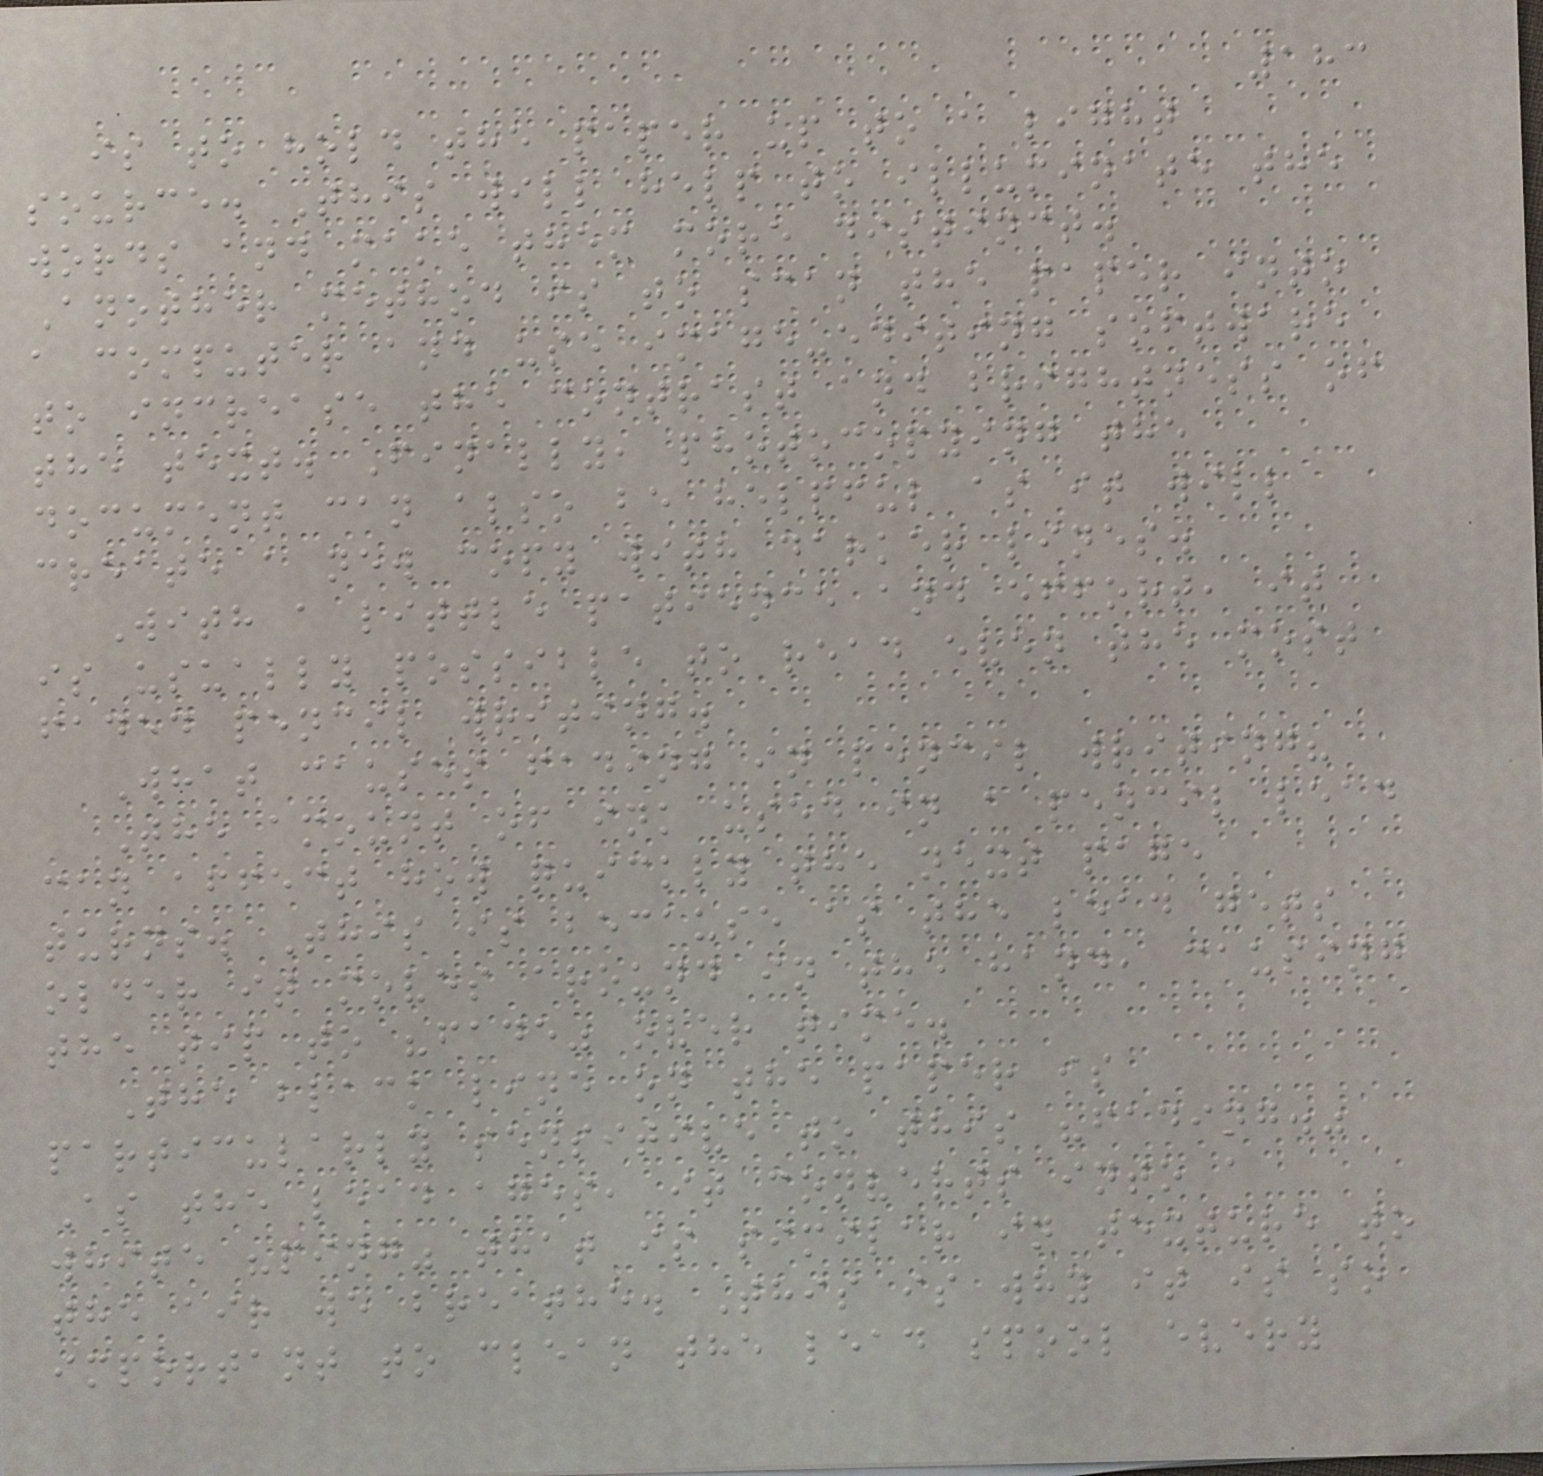183
is to hold the paper up to a light
source. This will help to illuminate the
words and make them more distinct.
Another method is to scan the paper into
a computer and use image-editing software
to increase the contrast and brightness of
the text. Finally, photocopying the
document can also be helpful as it will
create a new copy with darker lines.
With a little patience and effort, it
is usually possible to read even the most
faded pencil writing.
What causes fading in pencil writing?
The amount of ink used in a pencil lead
can affect how quickly the next page
turns. This is because as the lead gets
older it moves around in the hand, causing
the tip to "fade" over time.
The black line on the paper is
particularly sensitive to this "fading."
As the lead ages, it converts into a
white "ping" that is similar in texture to
the air we breathe. This is why it is so
important to clean the lead spool every
